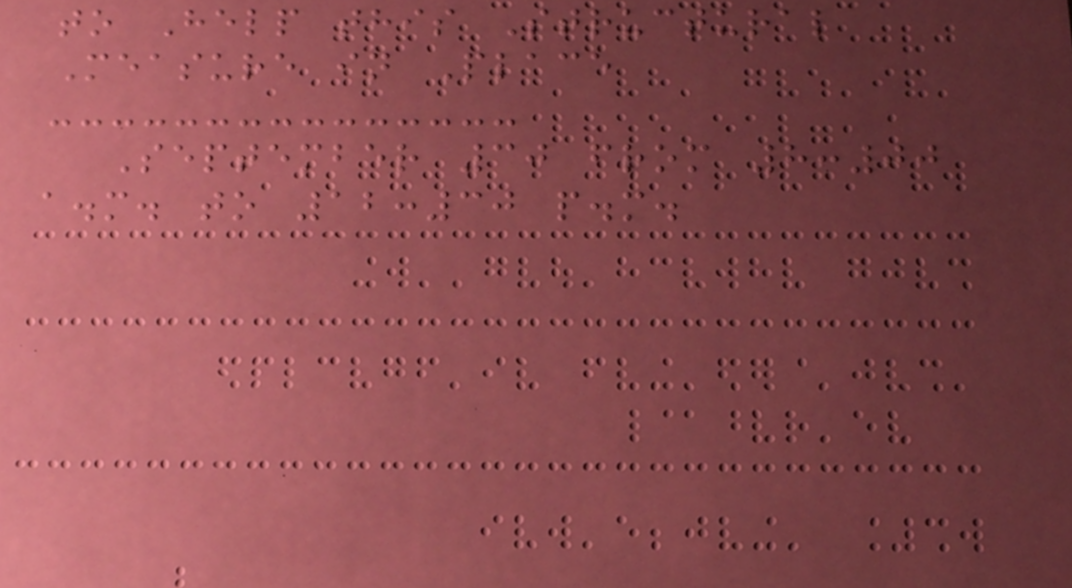to Help this Structural
Measure in Place
September 30 from 8:00
a.m. to 12:30 p.m.
